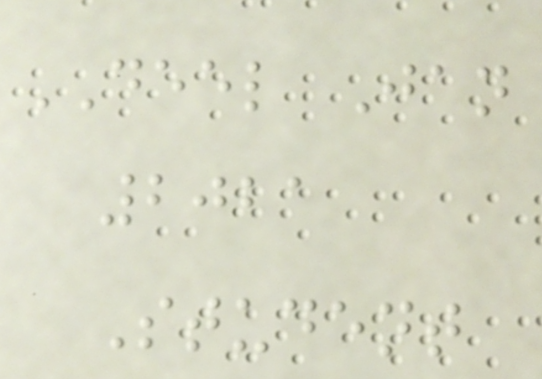DEEL Jan
2021
Student
